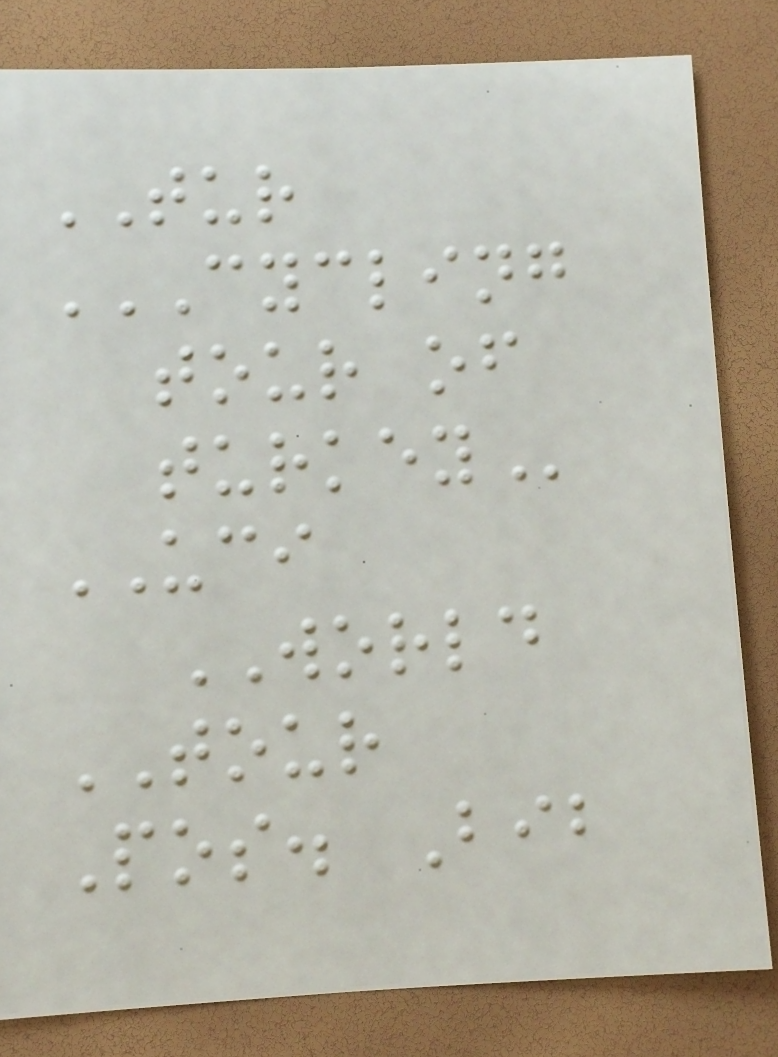TUR
CYCLING
TOUR OF
TURKEY
UCI
WORLD
TOUR
Pos. Bib
